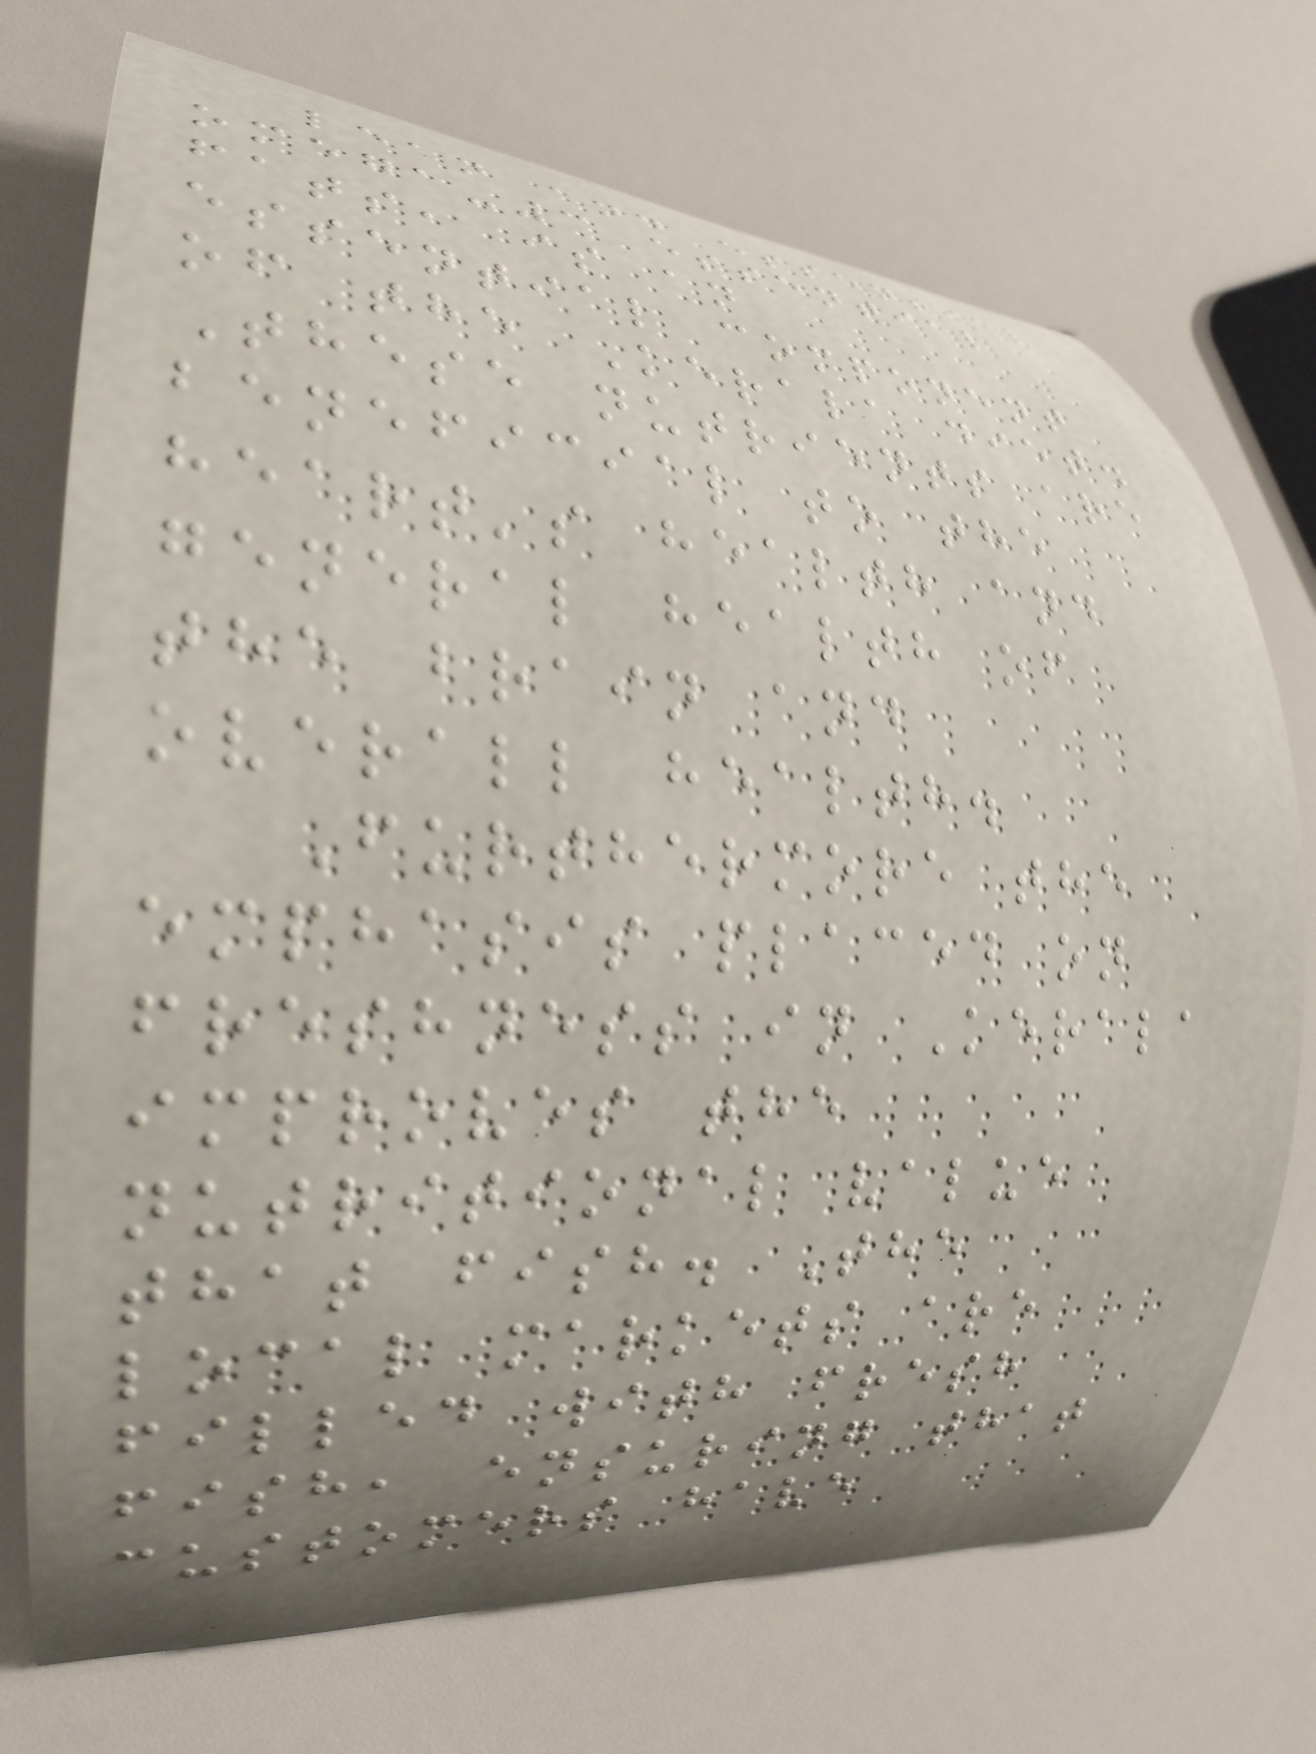lean and essential
omega-3 essential
fats, is an
essential component
of the Kerala diet.
These nutrients are
beneficial to the
heart's health and
general health of
the brain and
overall health.
Furthermore the
emphasis placed on
freshness in Kerala
improves the
nutritional value
that fish. The
local markets are
filled with fresh
fish, ensuring that
customers have
